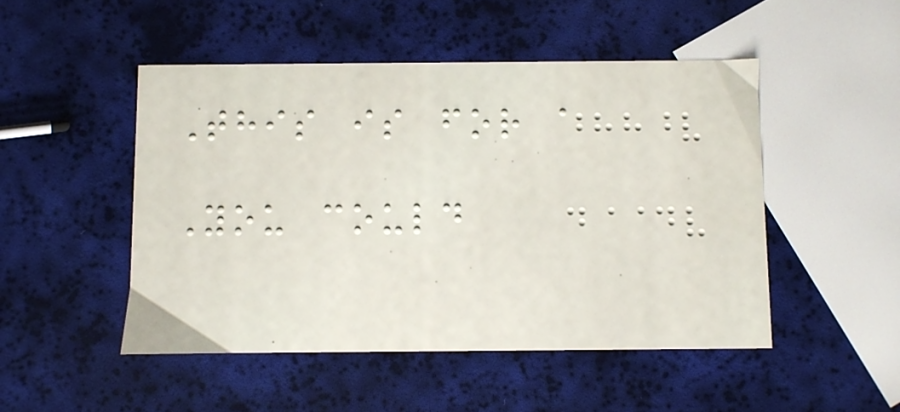This is for a
You could
